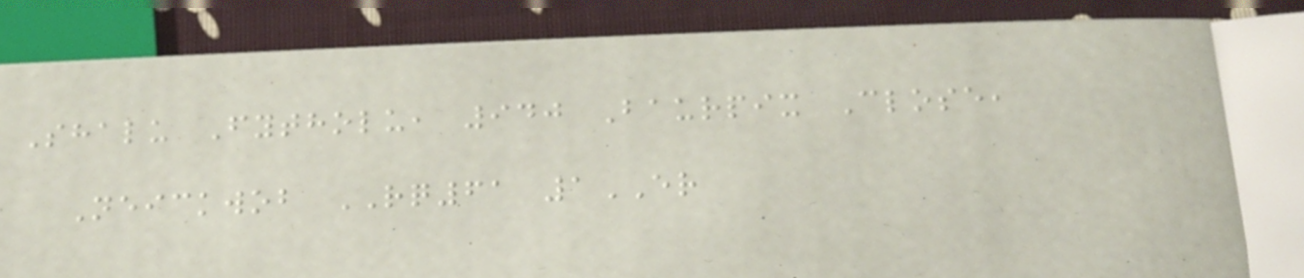Shalu Fytholu, 940 Baurpix Close,
Neickwob RQ61 1ER
